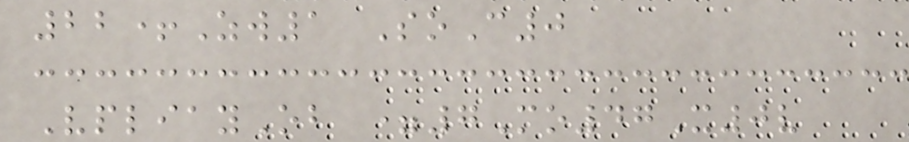22+Zw1 SoC0
VpliayOb =7Mo47X0v
